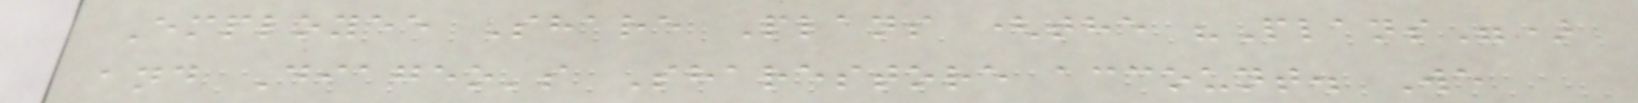Employee Share Plans (the "Plans")
and Diageo's Sharestore account. We
